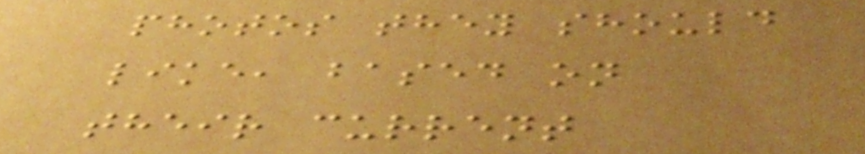photos they should
like, based on
their current
